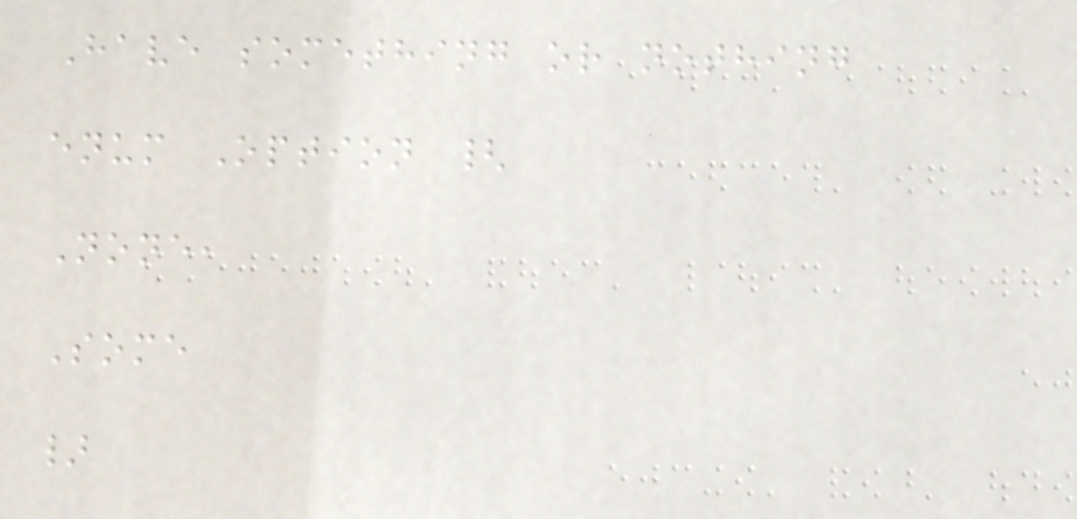Have something or nothing
enum Option {
None,
Some
}
